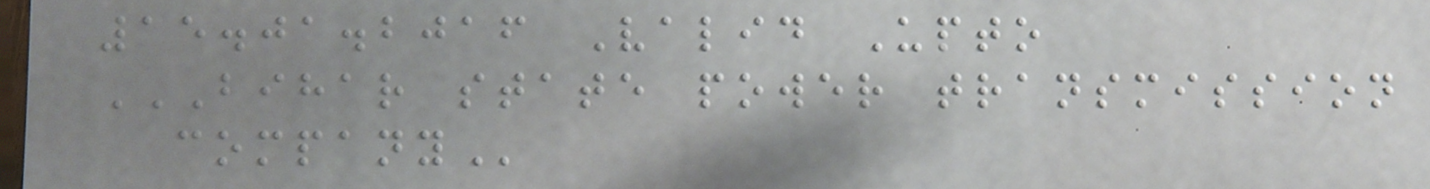15.01.2016 Valid Upto
BIHAR STATE POWER TRANSMISSION
COMPANY
